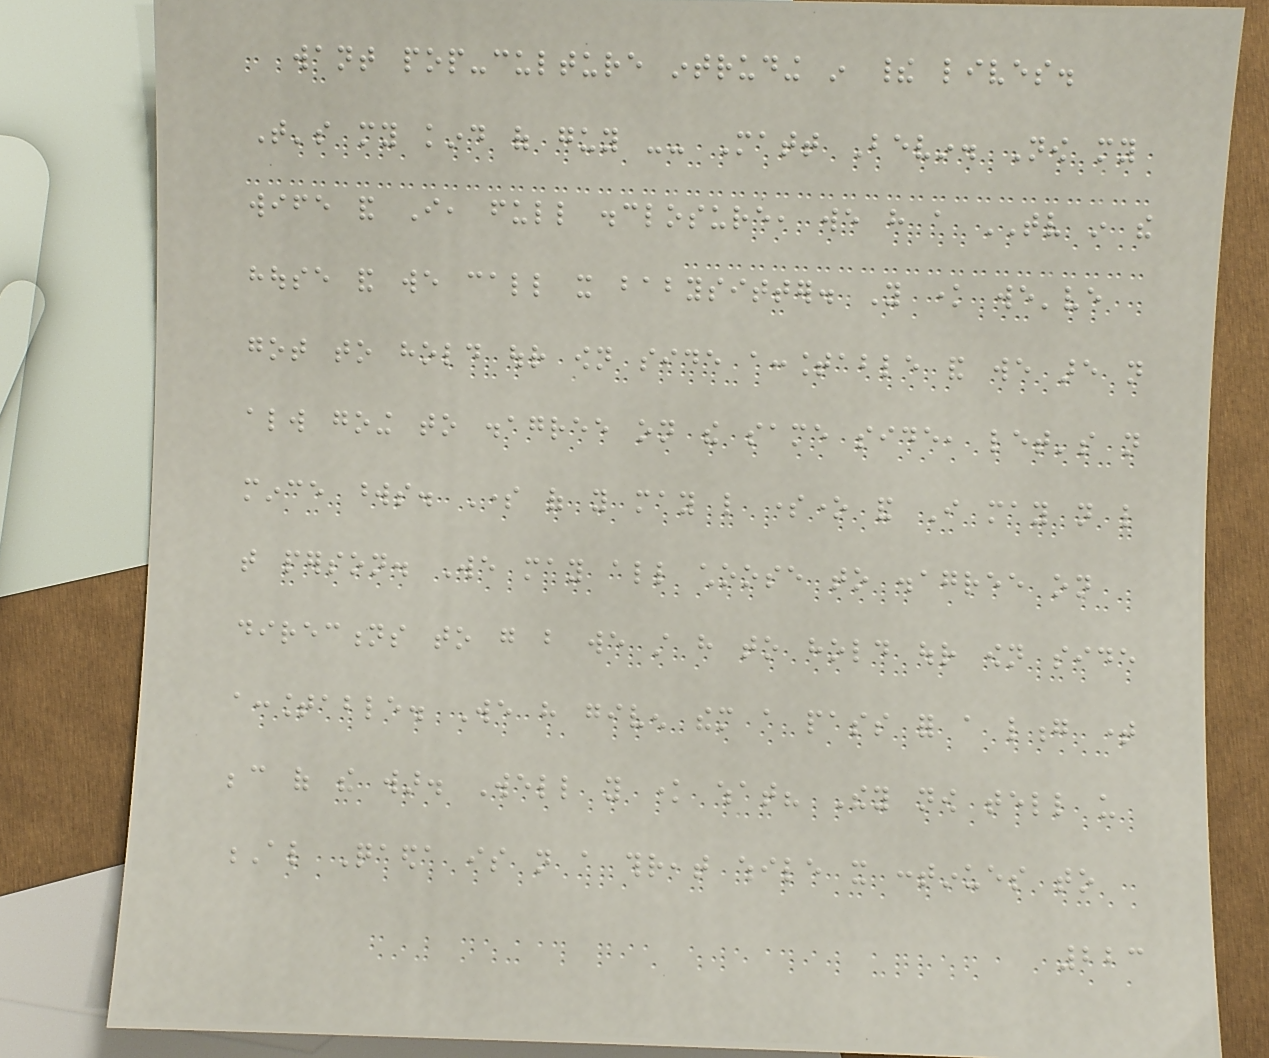want pop-culture intruding in their lives.
That's my kind of guy -- Matt Bevin. Now my
wife and I, full disclosure, we have a TV in the
house and we call it babysitter. You know we've
got to hold our own side accountable and we are not
always going to disagree on the same side, let's not
mince words. Some of you may like someone and I may not like
that person. We may all choose to disagree on
directions to go but we still have to hold our own side
accountable. We have given them a pass for a long time
because of the war. Well you know what? They now tell us
Al Qaeda is not a threat while it continues to
223
